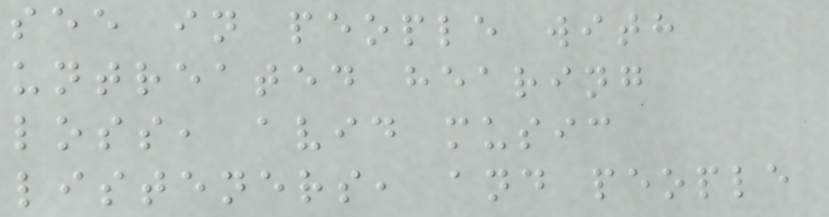see in people with
untreated hearing
loss, avid music
listeners, and people
